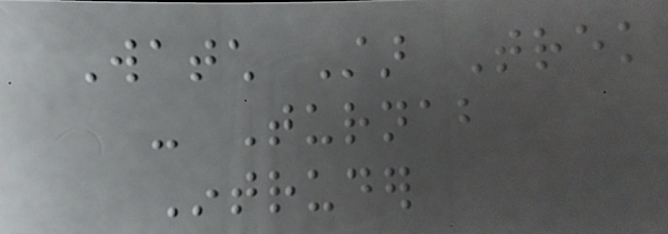Watch Star Trek
- Turnabout
Intruder
